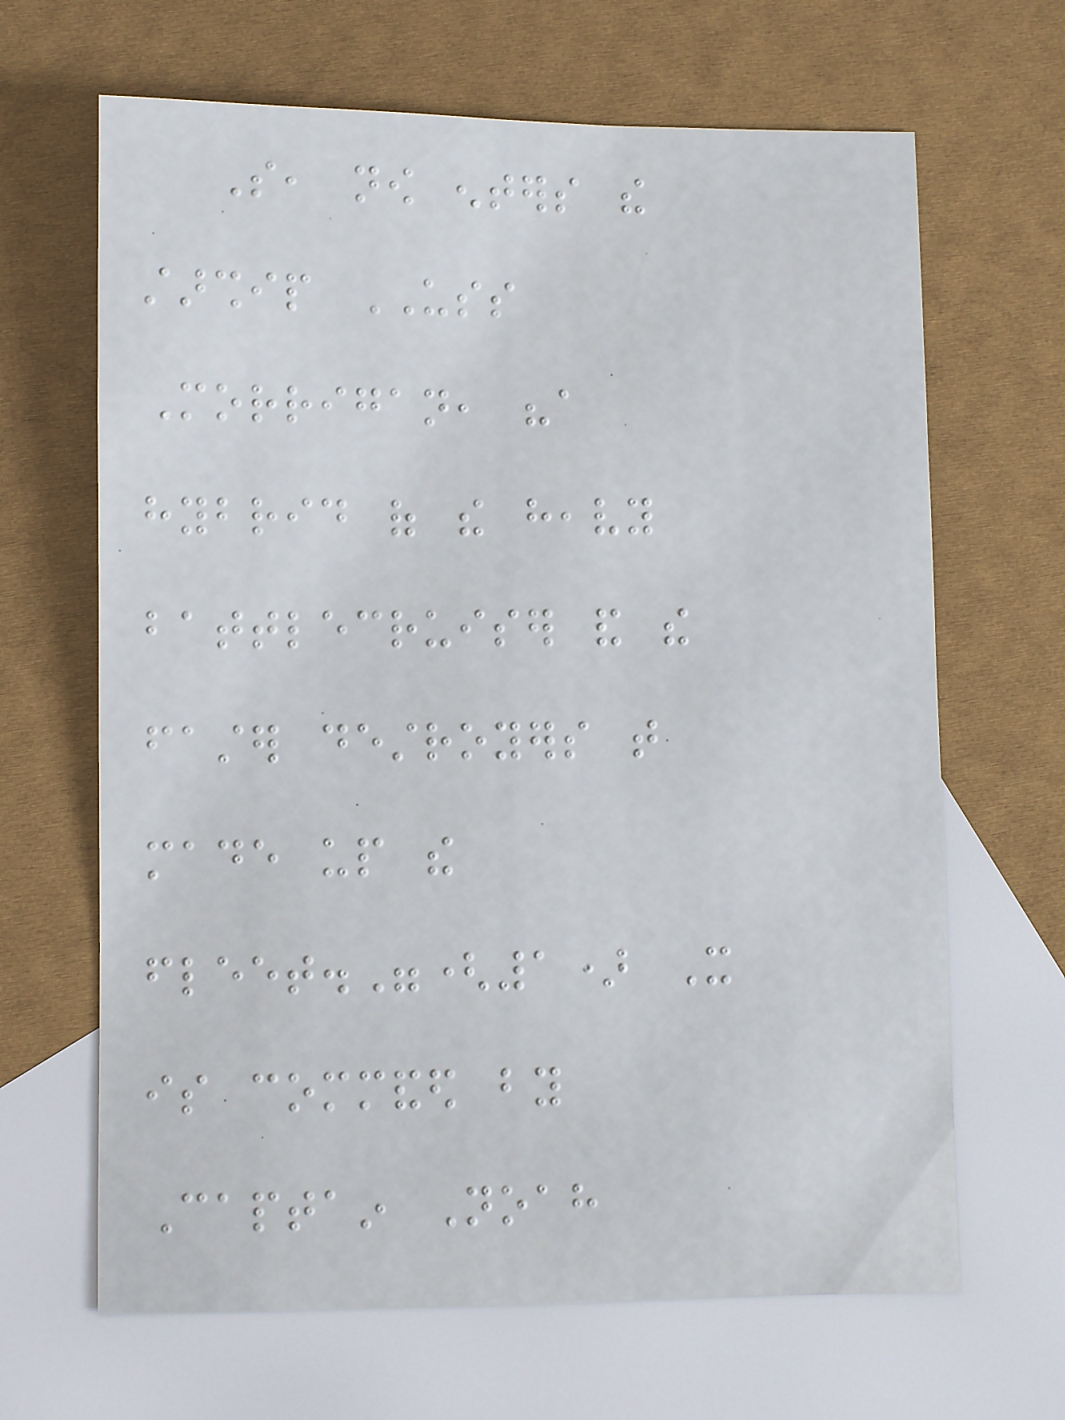So, now enters the
starship USS
Morrigan, "a
hybrid of the heavy
battlecruiser and the
faster destroyers that
made up the
fleet."(1) It
is commanded by
Captain Noah
